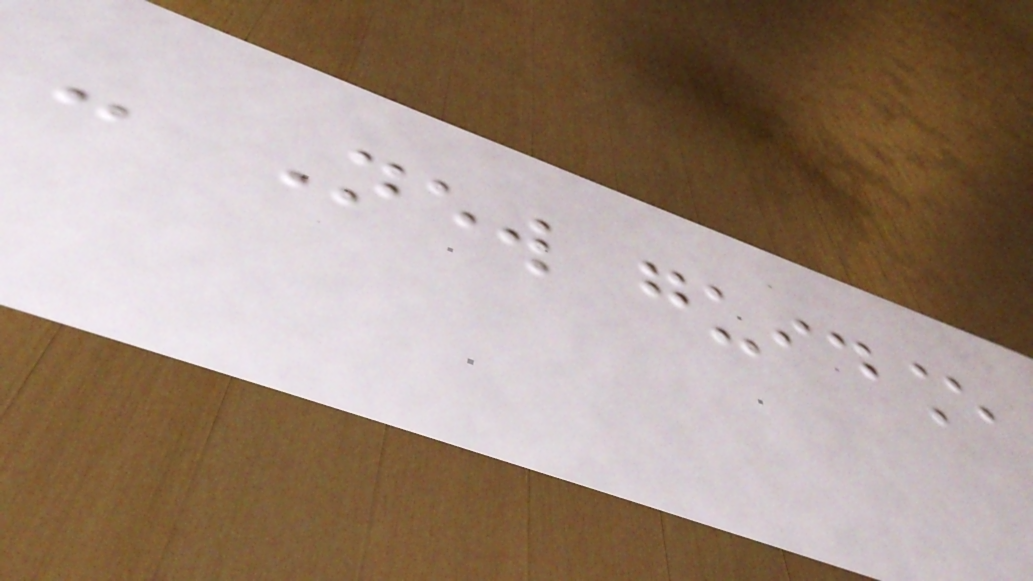- New guidance
